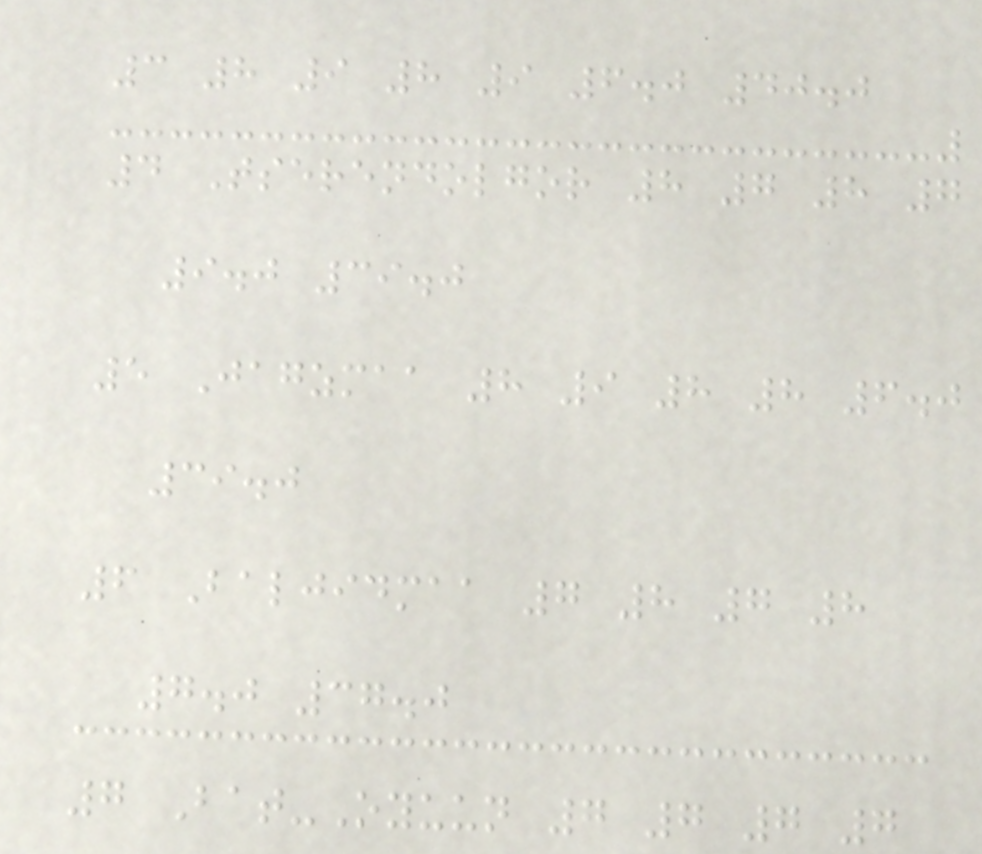3 8 9 8 9 6.0 40.0
4 Tserendolgor 8 7 8 7
9.0 39.0
5 Jagzmaa 8 9 8 8 6.0
39.0
6 Baljidmaa 7 8 7 8
7.0 37.0
7 Bat-Oyuun 7 7 7 7
